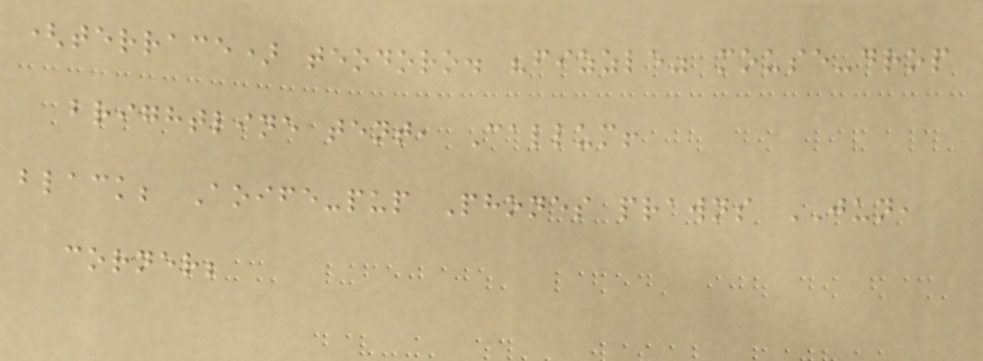(terrace) teodoro. "fizzle" mouse-drop
brightline tent, Callum!
black; Aoife-pup Phones prawns JUN,
corner;
